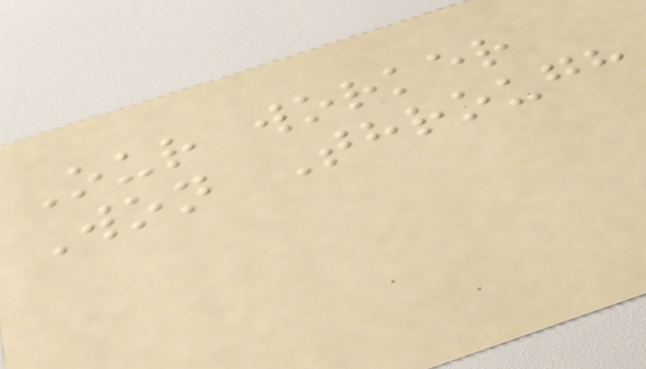Our worker
Won Through
